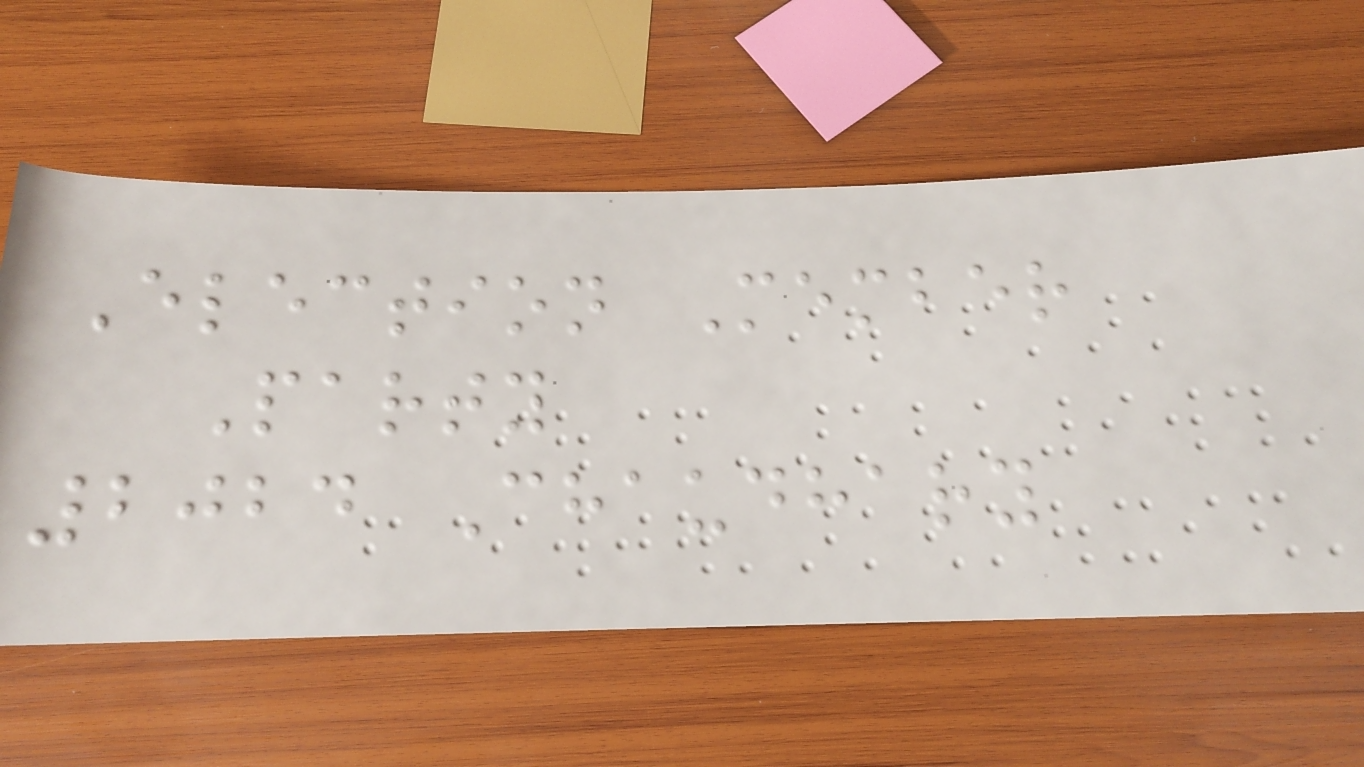Election Member
Party
2024 Chaudhary
